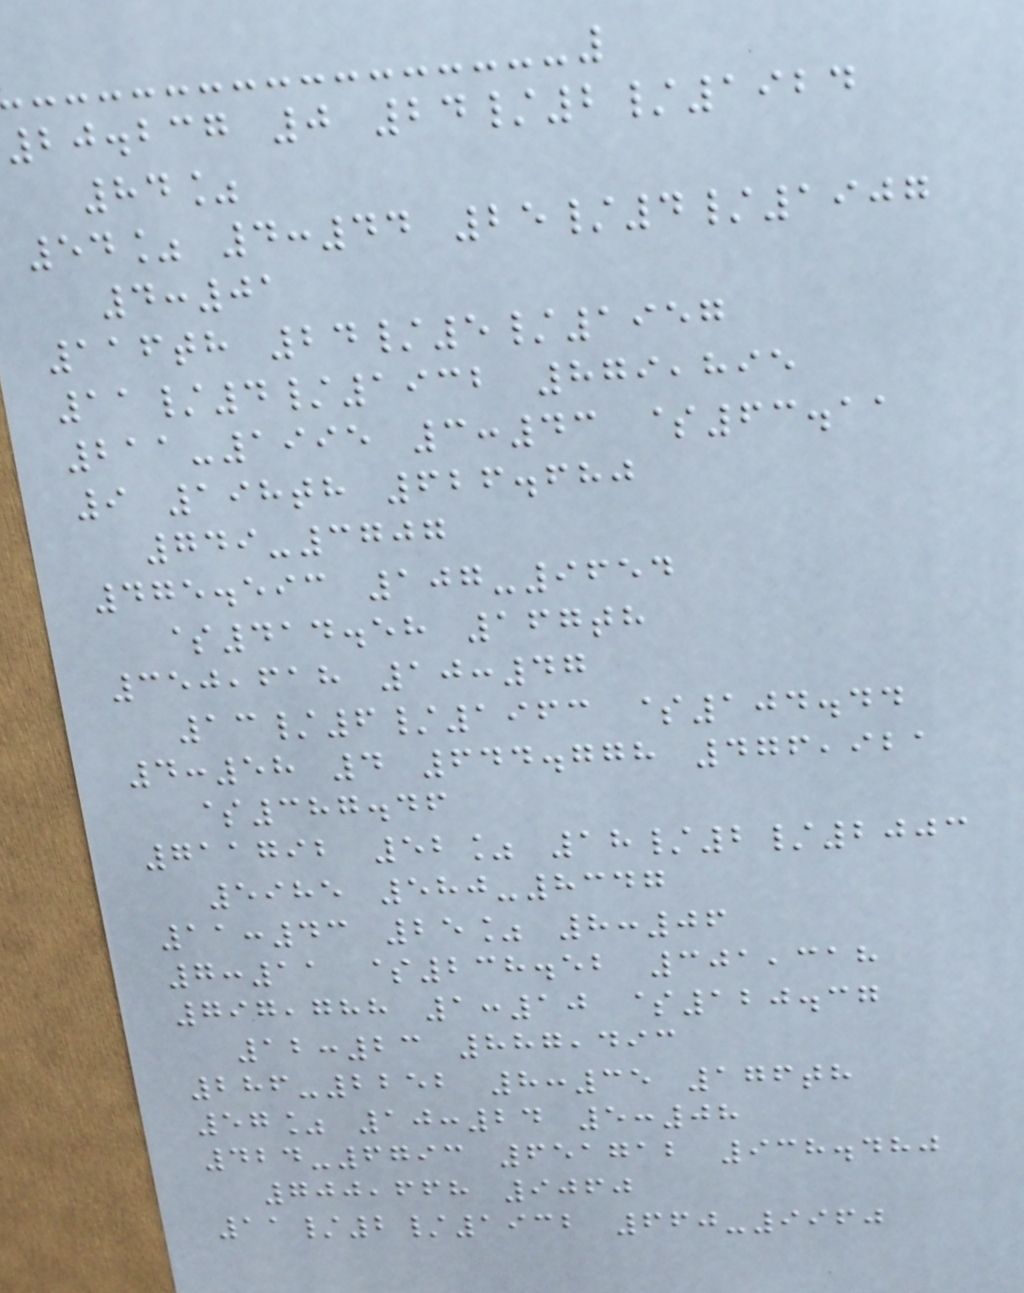20.237 0 24/2/1924
84%
54% 4:44 25/4/1907
4:01
116th 24/5/1957
11/4/1932 879,895
211-1995 3:43 $63.11
9 198th 626.680
749-3707
475.593 107-9654
$414.58 167th
350,618 10:47
13/6/1963 $104.44
4:58 4 644.778 476,921
$387.46
711792 52% 18/2/2003
5985 580-8347
11:43 25% 8:06
7:11 $238.52 301,318
797,788 1:10 $120.37
12:23 887,493
286-2252 8:35 176th
57% 10:24 5:08
424-6793 651712 938.480
700,668 9060
11/2/1932 660-9960
